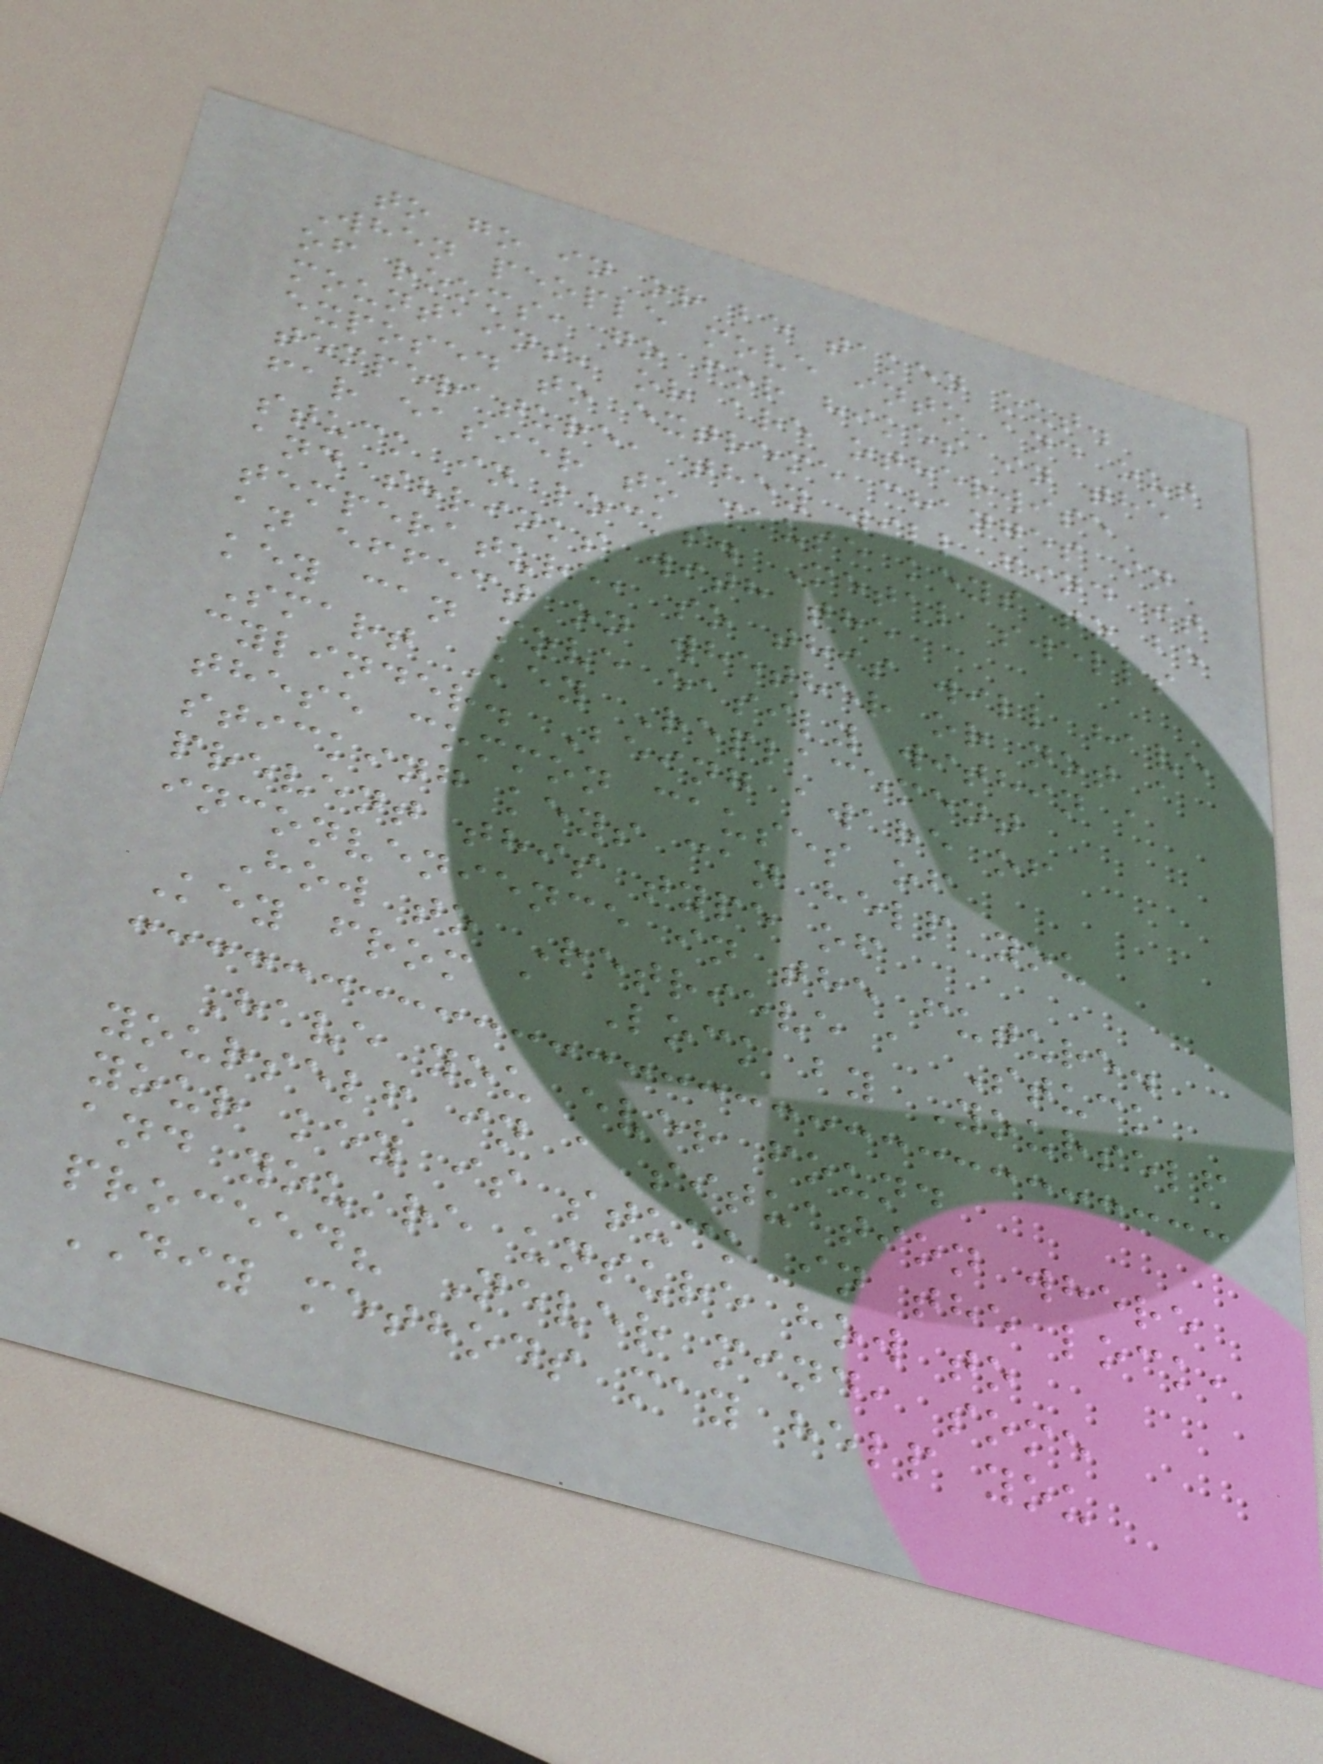to go in or be taken out.
When people move into and out
of rooms, go for hikes in the
mountains, or are otherwise
exposed to extreme changes in
temperature, they will find it
far easier to cause keys to be
stuck in locks. Metal swells
and shrinks with the
temperature, so this will have
an effect on whether or not a
key can move easily within a
Smart Key Replacement
cylinder. Being aware of
these common causes of
sticking keys can help you
prevent this type of
inconvenience in the future.
How to Retrieve a Stuck
Key from a Lock by Yourself
Have you ever found
yourself in a situation where
your key is stuck in the lock,
and you're unsure how to
proceed? Never mind, some
DIY methods may help you
